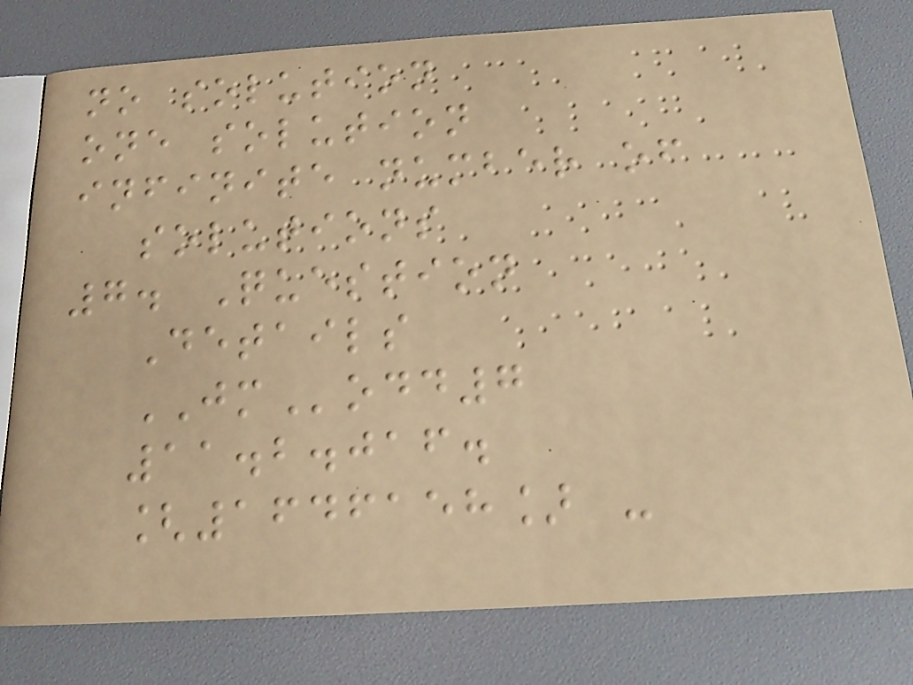no solution
one solution
infinite number of
solutions
7. Question
Details
JModd7
11.2.016.
[1646158] -
